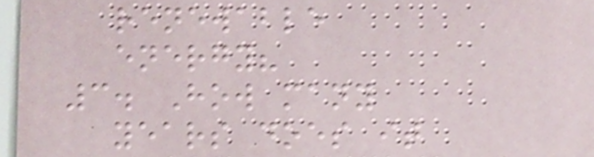renewable
energy?
3. How many
years does it
